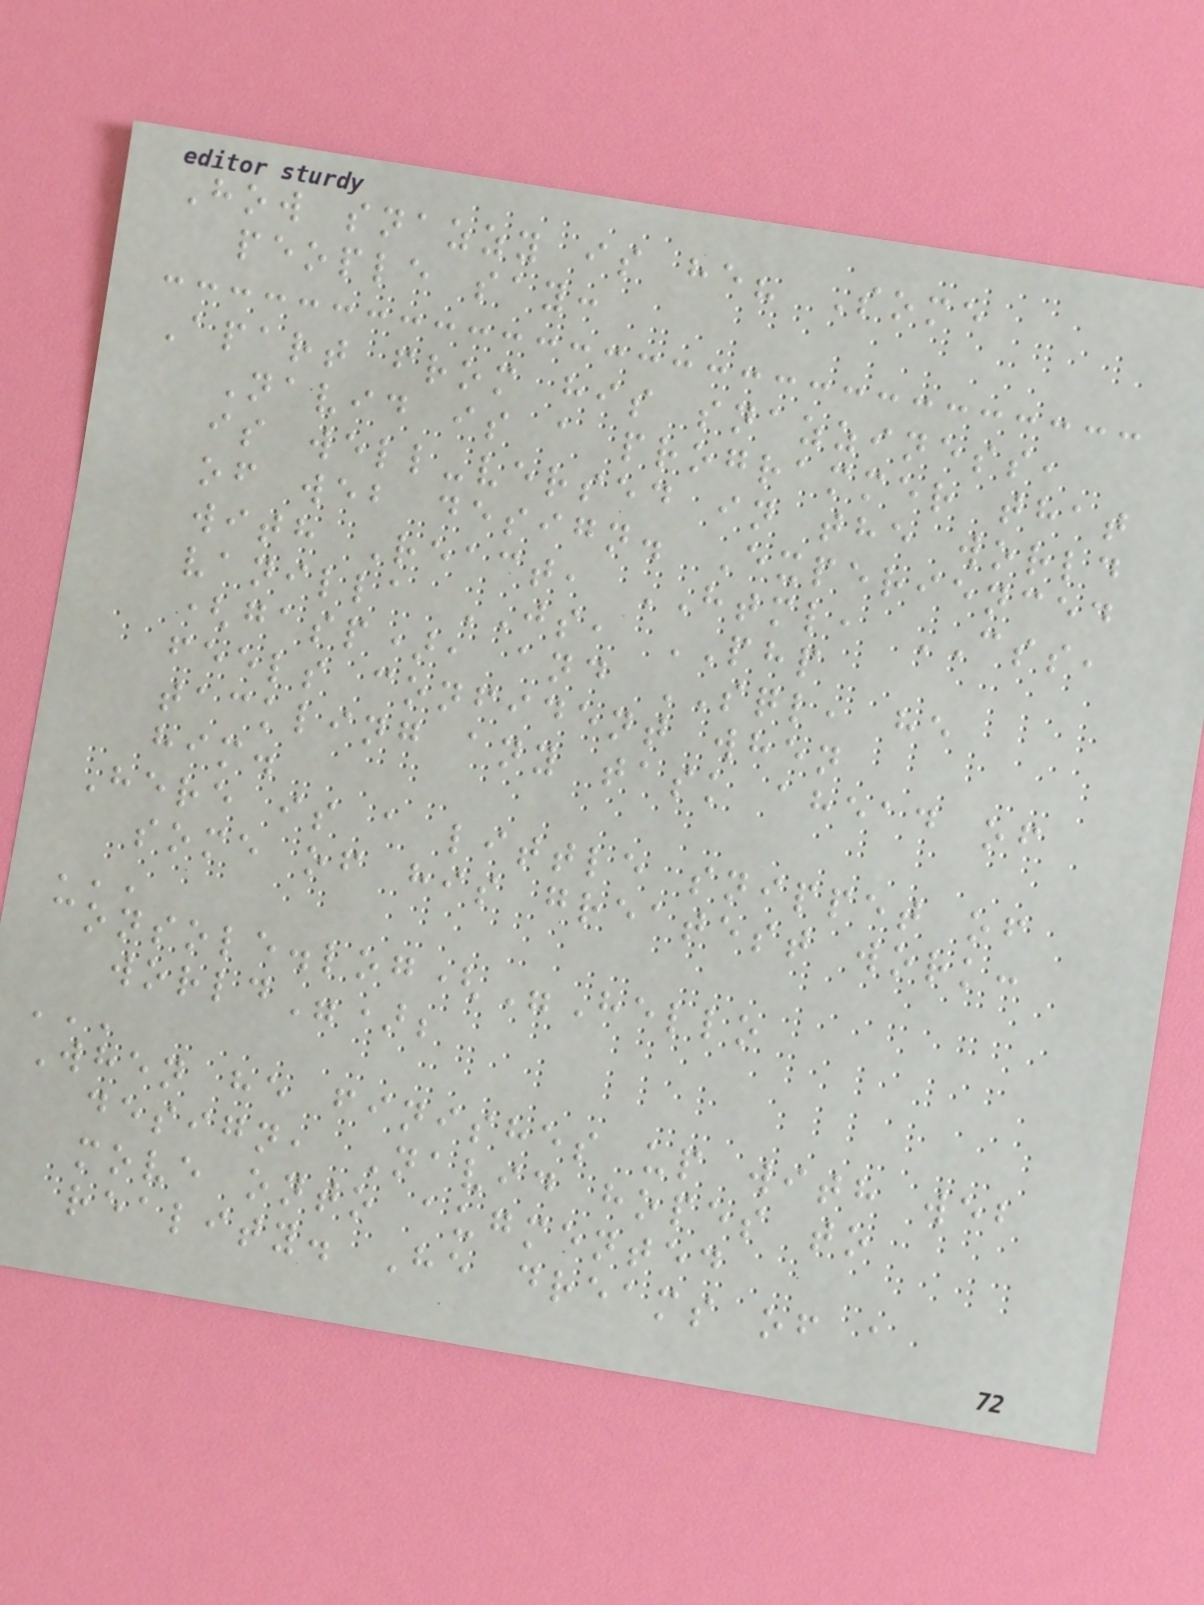How snazzy is he? Some
people say:
Apart from his snazziness,
Navid is a programmer that
is well-versed in the world
of web design. Experienced
with React, HTML, CSS,
vanilla JS, PHP
(gasp), and SQL, he
feels confident when
tackling any task ahead of
him.
Here is a little snippet of
some of his greatest work:
'''
console.log("Hello
world");
'''
When he finishes up with web
design, Navid hopes to
move onto augmented
reality. He dreams of a
